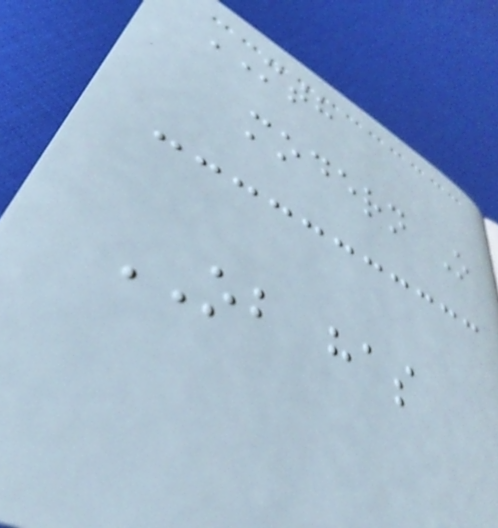MTH
modern O
OB has
